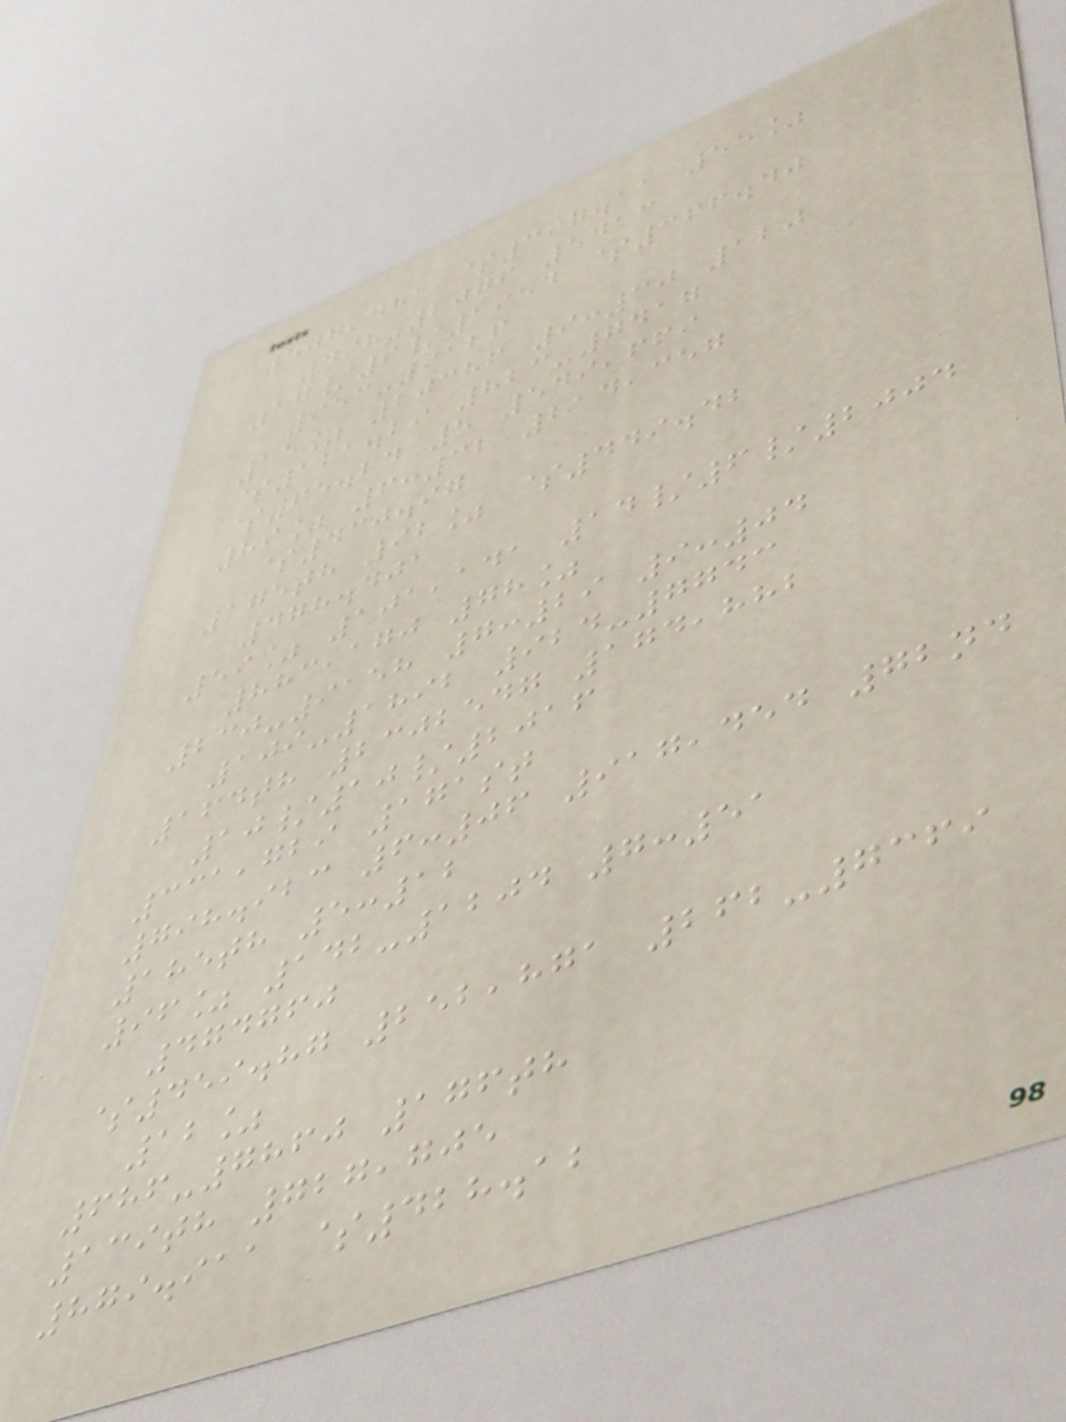507,471 $397.11 55%
498-2076 5413
17/9/1954 $366.40
953-9126
15% 20386 9:30 120
$121.29 823-7417
$65.24 5 549,669
89% 6:32 214,357
$430.97
175th 92% $449.42
478.401
59% 101,141 14/6/2004
883,170 78%
230-9158 7:29 9:04
109-1892 924-7743
164th 2302547 174,882
10/10/2016
331,729 171st
798.923 6:06 917,454 72nd
185th 5:12
96% 142-1204 7:51
474760
$459.87 252,871 262-7369
12%
686-7860 176th
139th 727,705
879.911 $428.12
